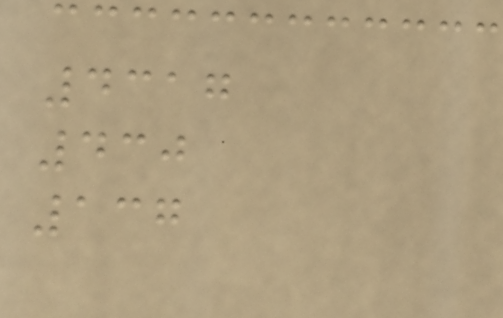4317
430
137
